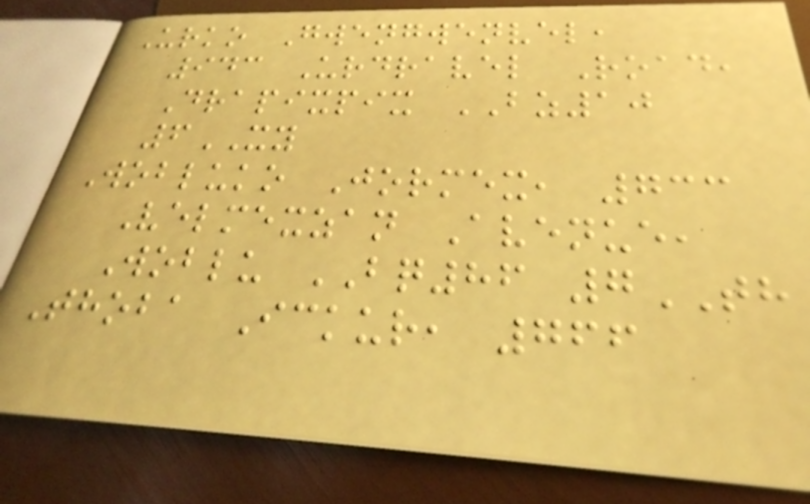Urko Gwengwenvel,
943 Urdravel Road,
Drapixpix BZ10
6XY
Wobluko Jormex, 733
Velmexzan Avenue,
Woblu BQ86 7TH
Thoba Ickur, 766
